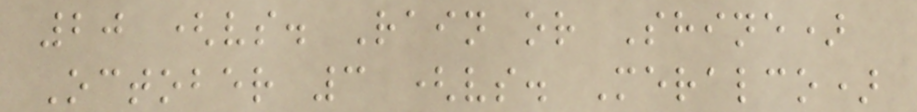20 (vs. Rain or Shine)
October 3 (vs. Meralco)
